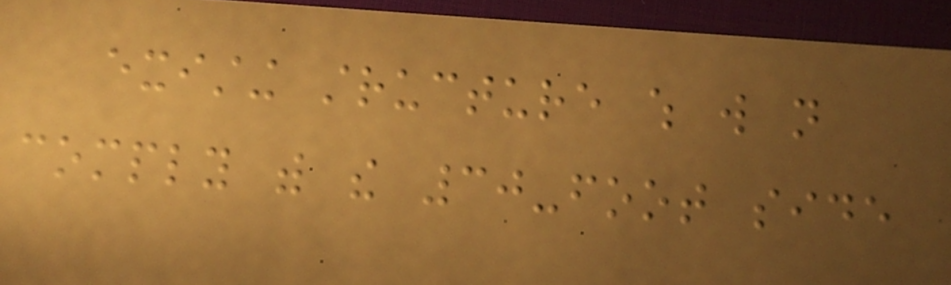existing structure which will not
comply with the 30-foot side
